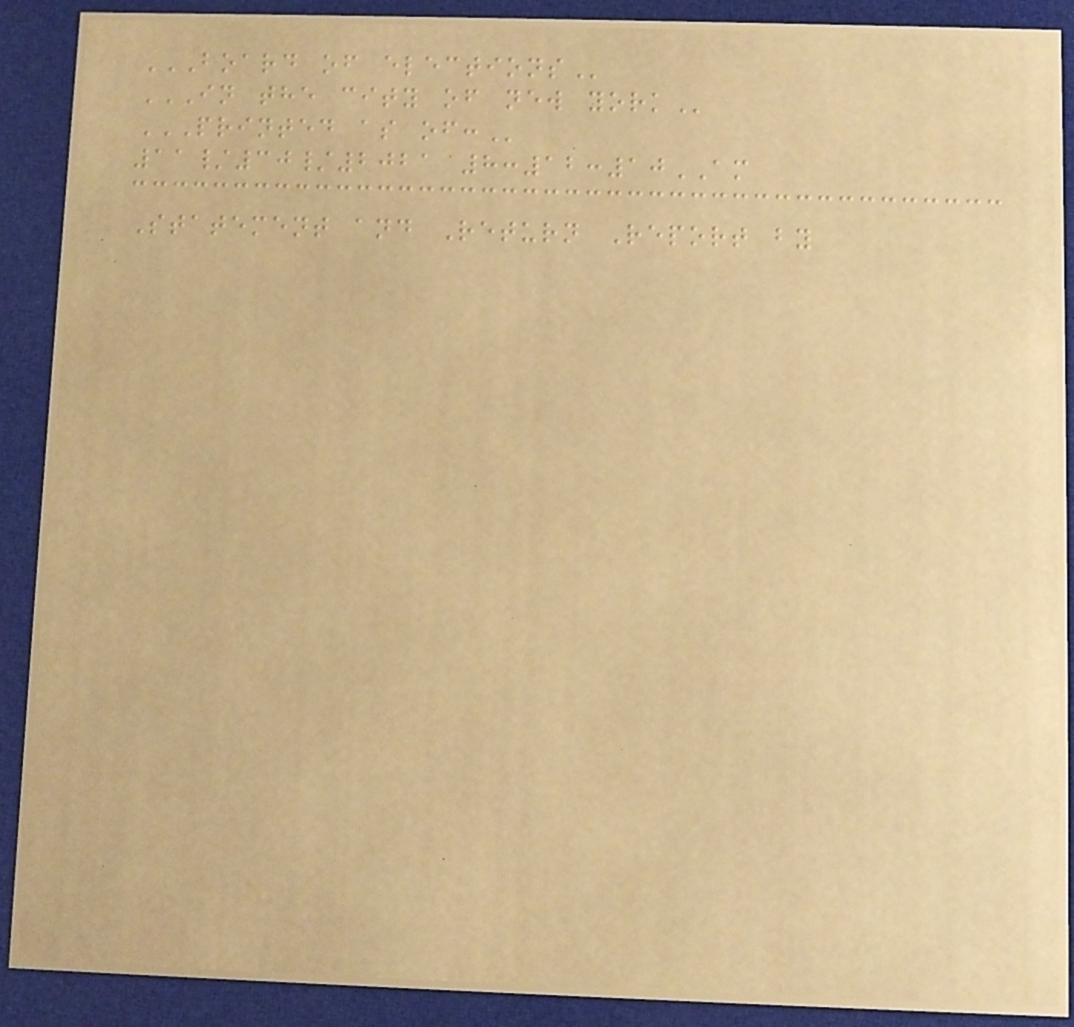BOARD OF ELECTIONS
IN THE CITY OF NEW YORK
PRINTED AS OF:
11/30/2021 8:12:10AM
Statement and Return Report by
